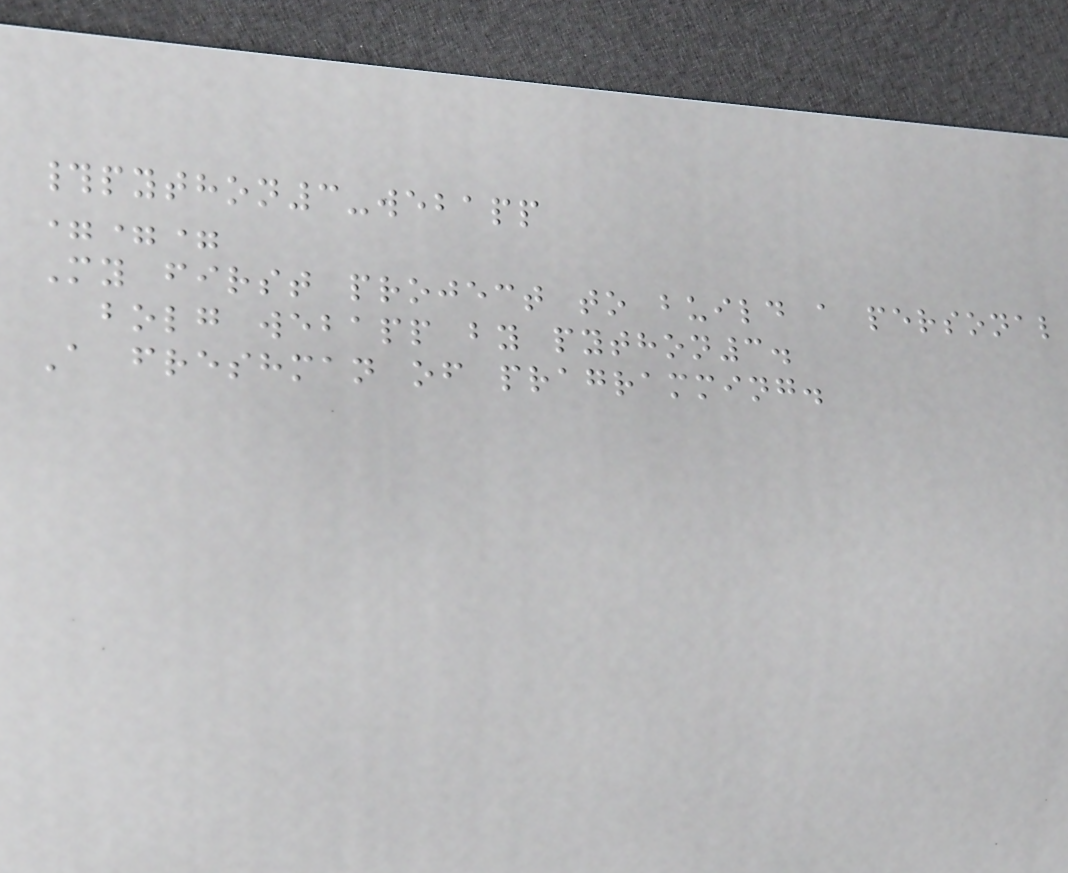#python3-webapp
===
My first project to build a personal
bolg webapp by python3.
A freshman of pragramming.
